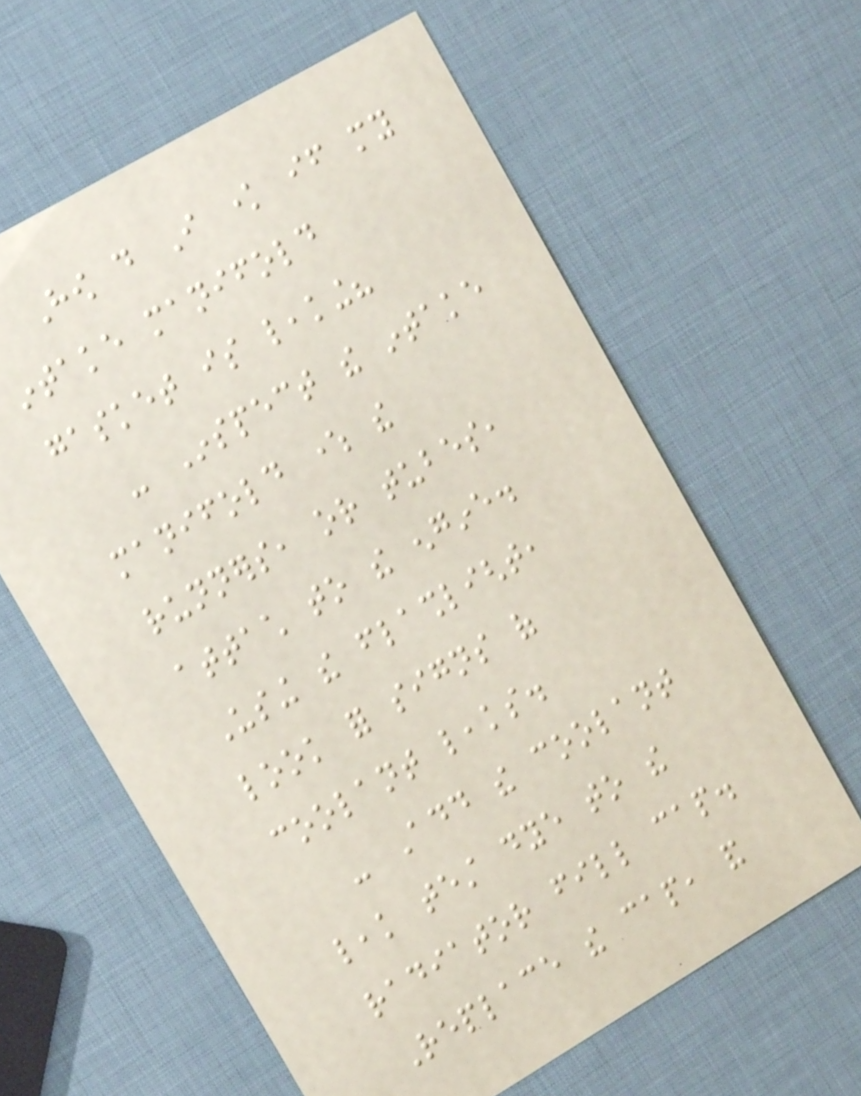How do I know if my
intake manifold
gasket is leaking?
- Inspect the intake
manifold where the
runners, or tubes,
attach to the engine.
Using the flashlight,
look for signs of
coolant leaks.
- Add the coolant
leak test dye to the
radiator fill cap.
Replace the cap, and
